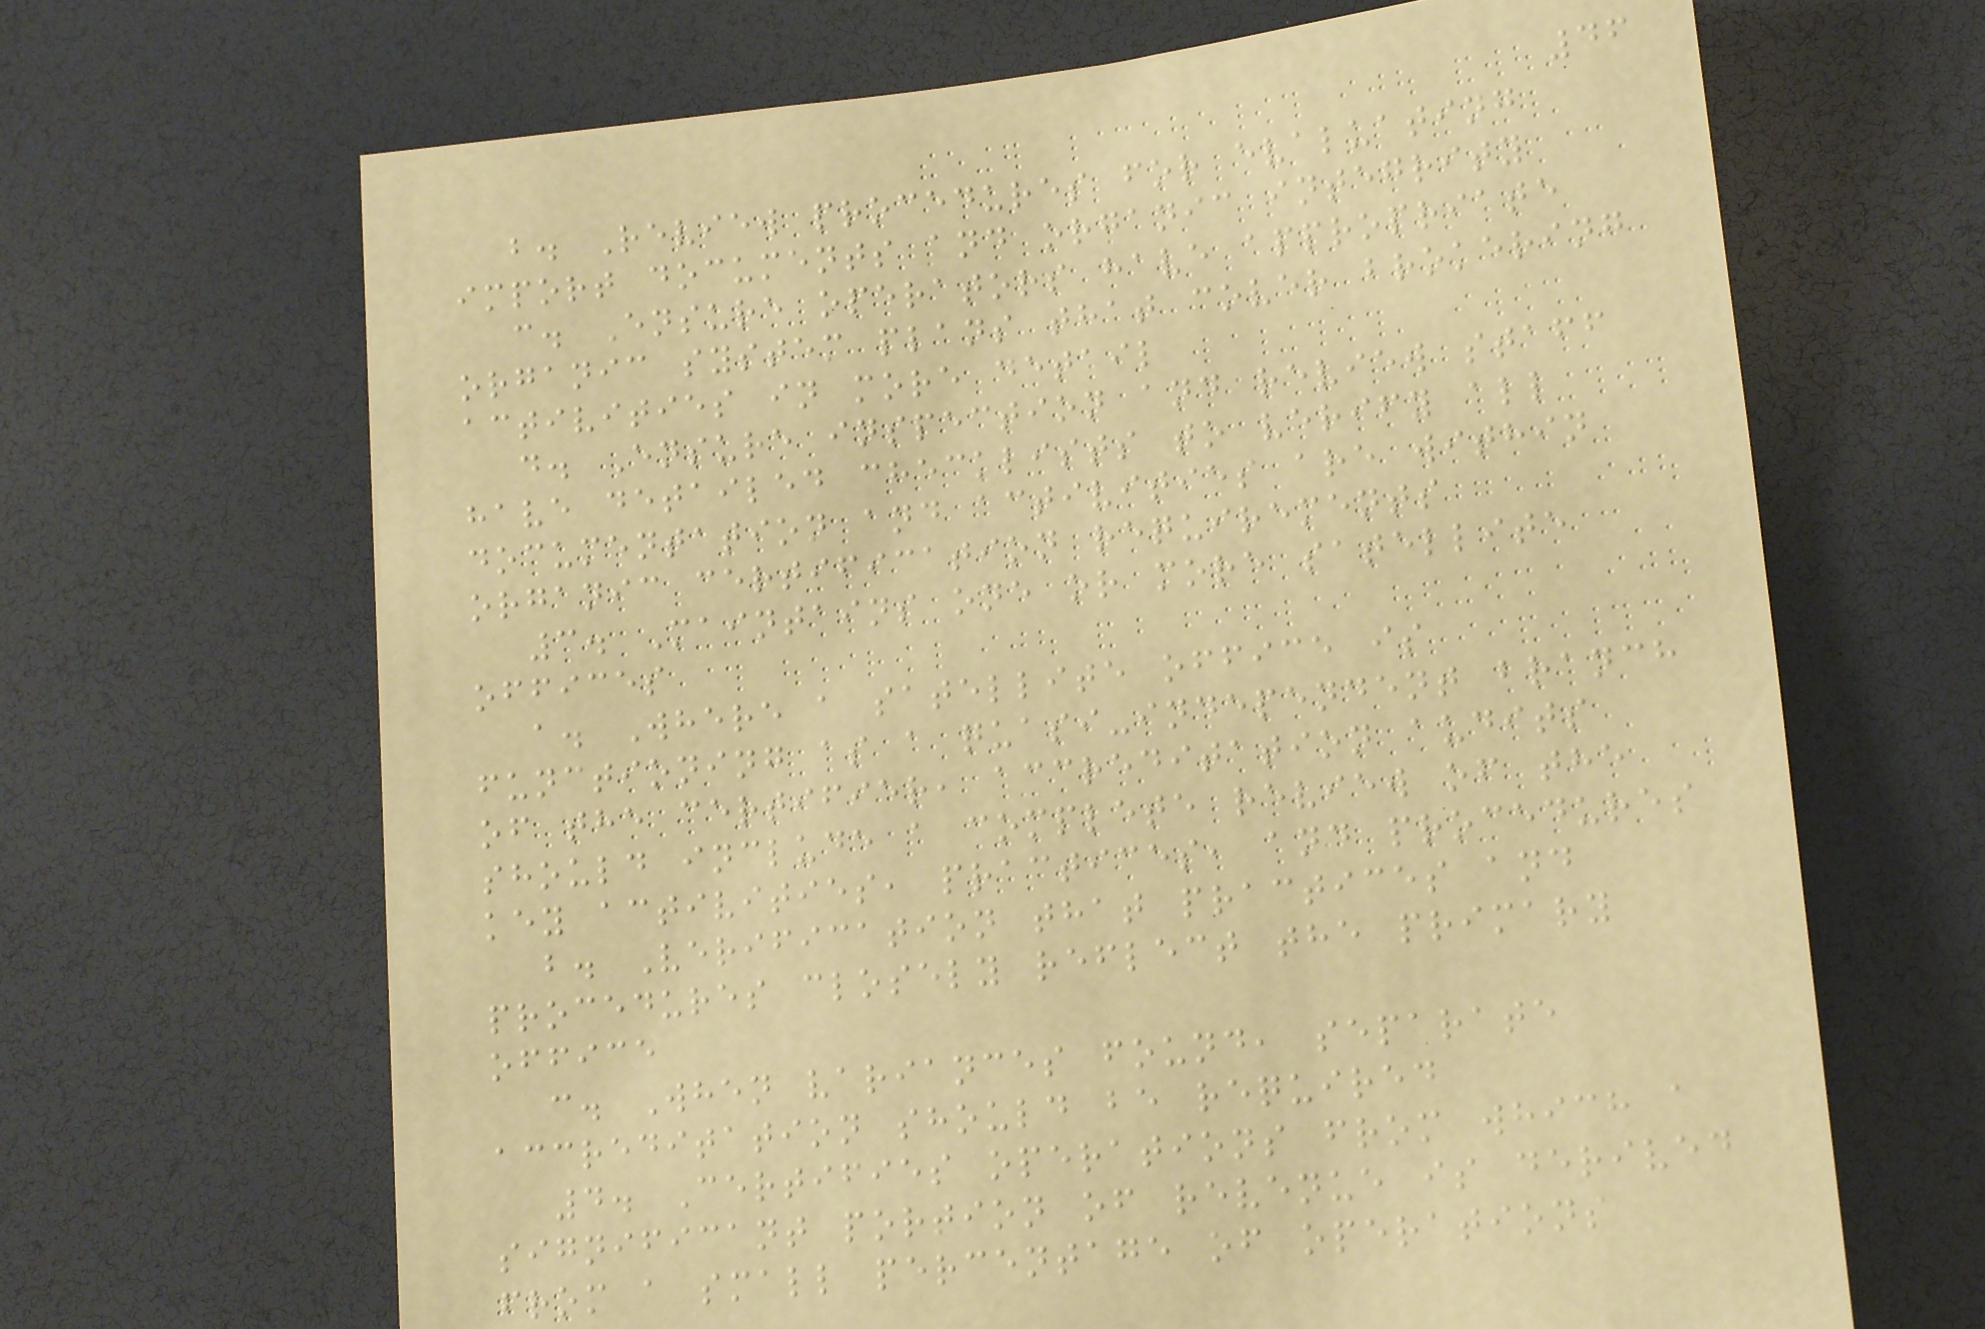46
b. Review procedures for evaluating
import documents and organic integrity
c. Ensure operators have appropriate
organic system plans that cover brokering
activities in more detail
d. Ensure inspection and review staff
have detailed checklists to verify all
documentation and activities are within
organic certification requirements
3. Maintains one or more satellite
offices
a. Where a satellite office is
functioning as a quasi-independent branch
of the certifier, accreditation audits
should include a complete review of the
key activities, practices, and procedures
b. Verification that practices and
procedures closely reflect the primary
office
c. When variances found, separate
accreditation should be required
4. Certifies operations from which a
significant portion of revenue is derived
from a small percentage of operations
